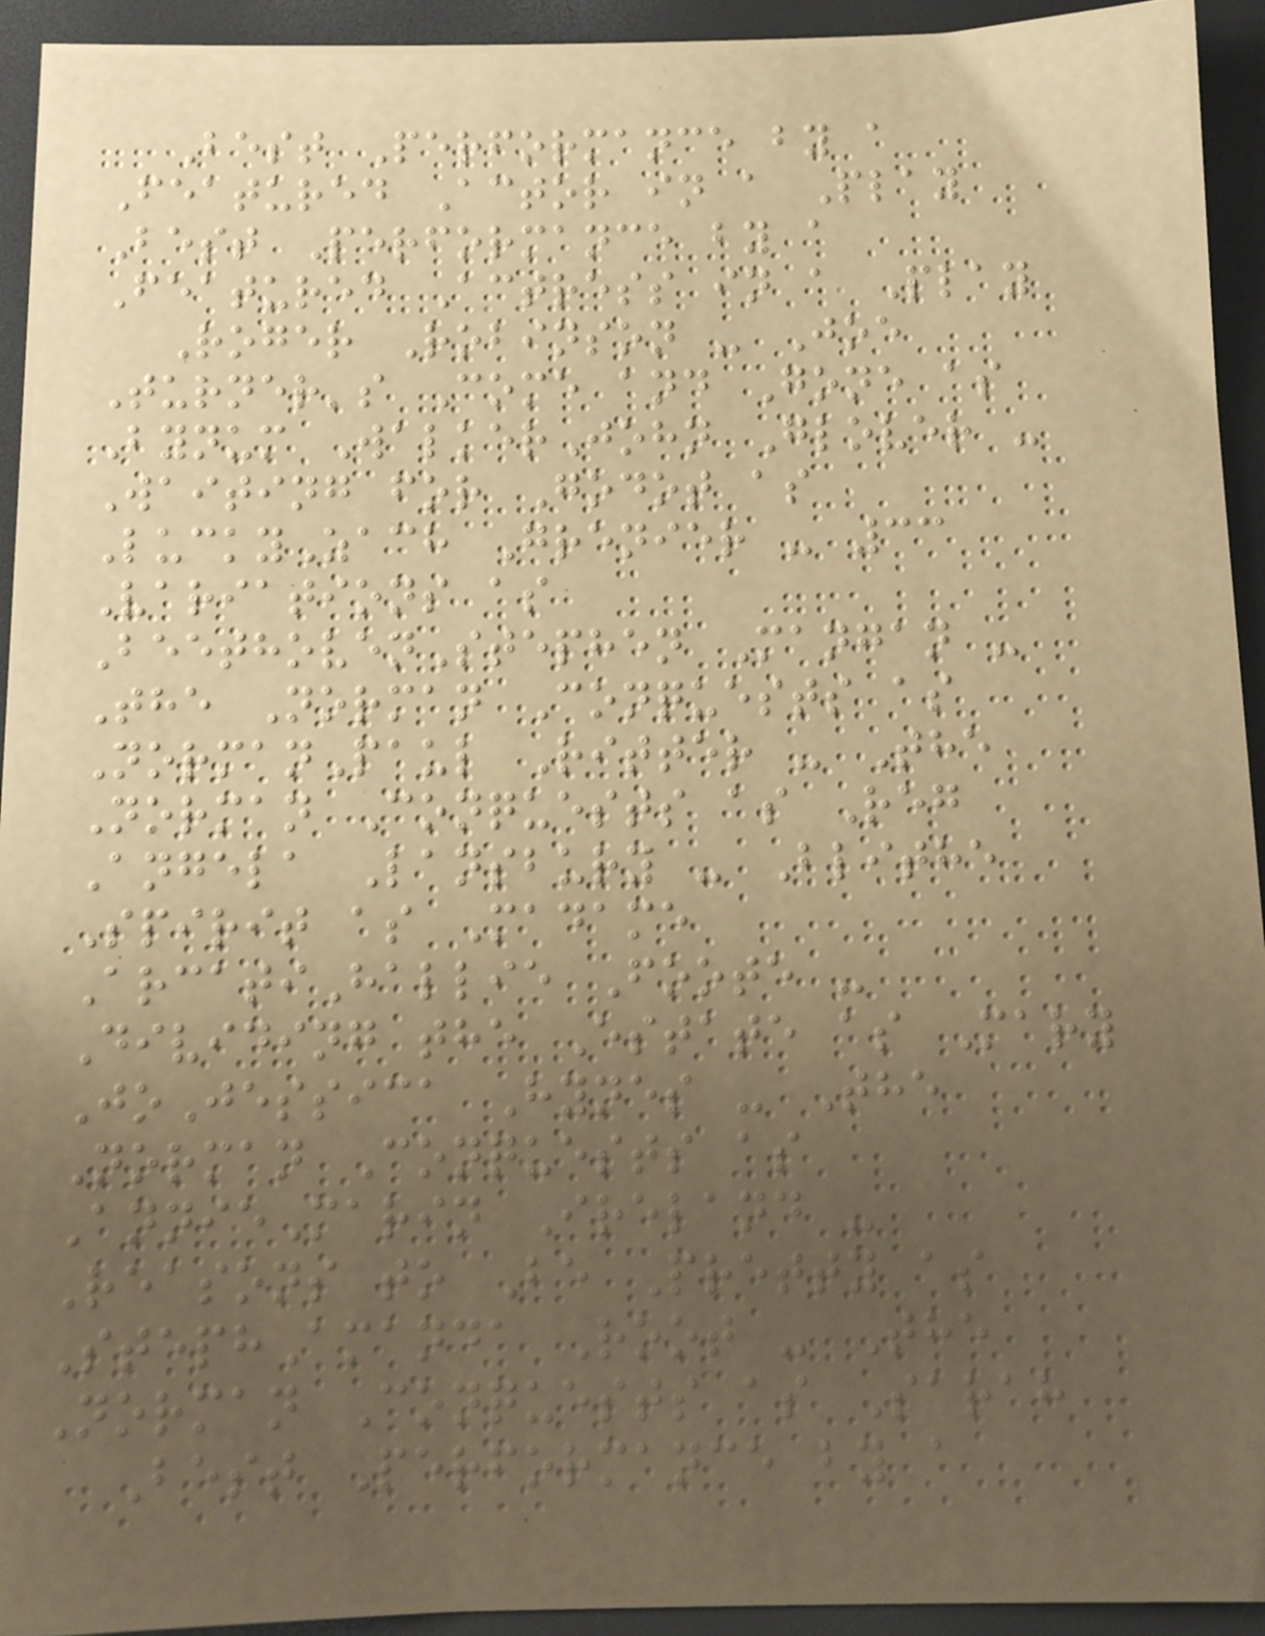Best Performance by a
Featured Actor in a Play
Best Performance by a
Featured Actress in a Play
Roger Robinson - Joe
Turner's Come and Gone as
Bynum WalkerJohn Glover -
Waiting for Godot as
LuckyZach Grenier - 33
Variations as
BeethovenStephen Mangan -
The Norman Conquests as
NormanPaul Ritter - The
Norman Conquests as Reg
Angela Lansbury - Blithe
Spirit as Madame
ArcatiHallie Foote -
Dividing the Estate as Mary
JoJessica Hynes - The
Norman Conquests as
AnnieMarin Ireland -
Reasons to Be Pretty as
StephAmanda Root - The
Norman Conquests as Sarah
Best Performance by a
